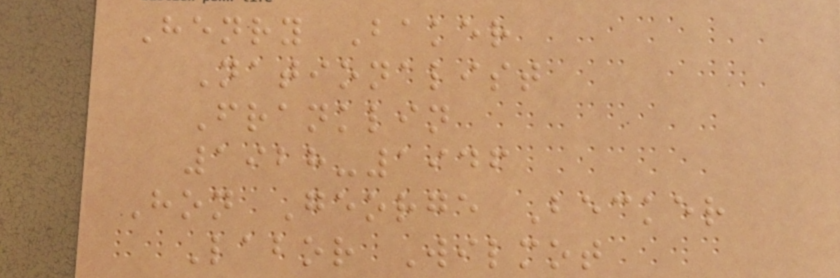Henry Baker
Nationalist
Franklin
1928-1946
Hon George Becker
Labor Wilmot
